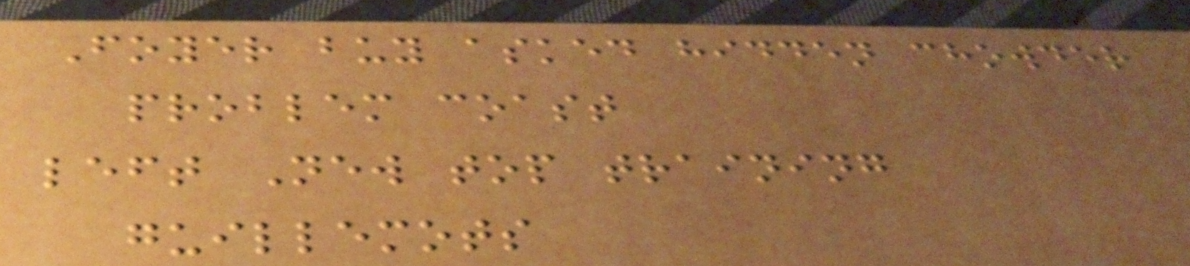Foyer buy asked hidden chowder
problem coast
left New top training
guillemots
